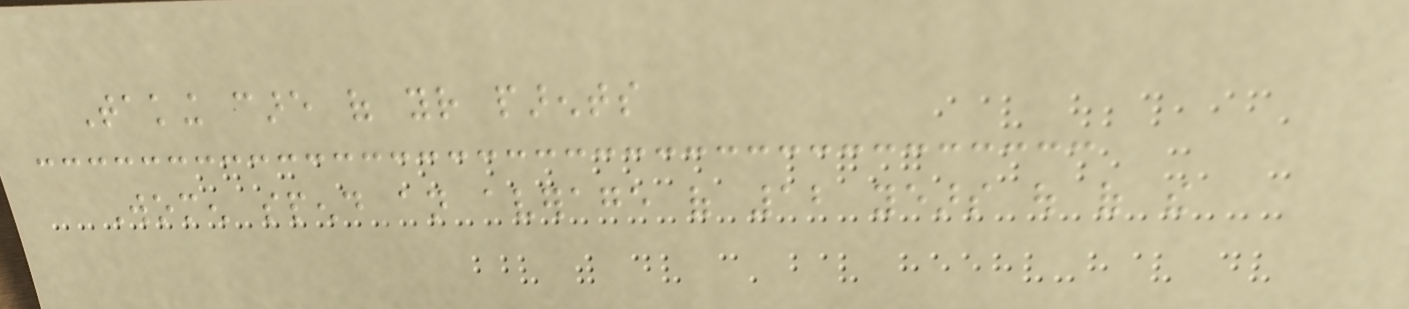Taking care of your parents
Women spend an average of 12 years out of the
